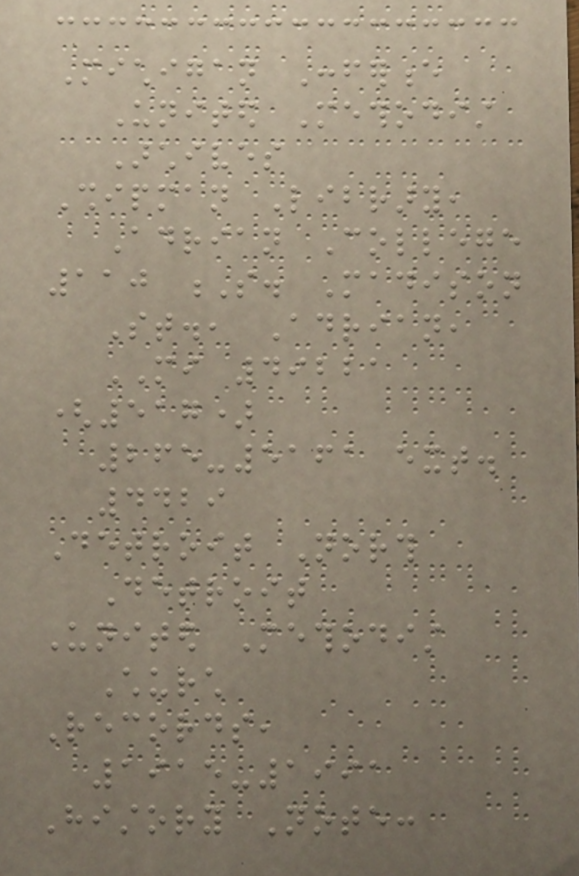Michigan Conference
United Methodist
Archives
Shipman Library,
Adrian College
110 S. Madison
St., Adrian,
MI 49221
(517)
265-5161 ext.
4429
Detroit North
Detroit
United Methodist
Church
Records,
1915-1991
History Note:
